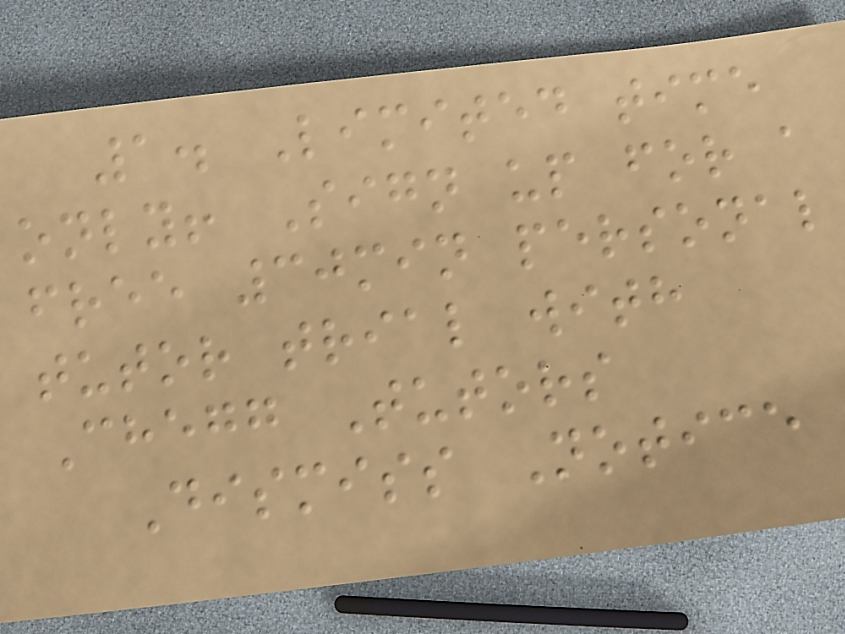1. Limited time
only! Sign up for a
free 30min personal
tutor trial with
Chegg Tutors
Dismiss Notice
